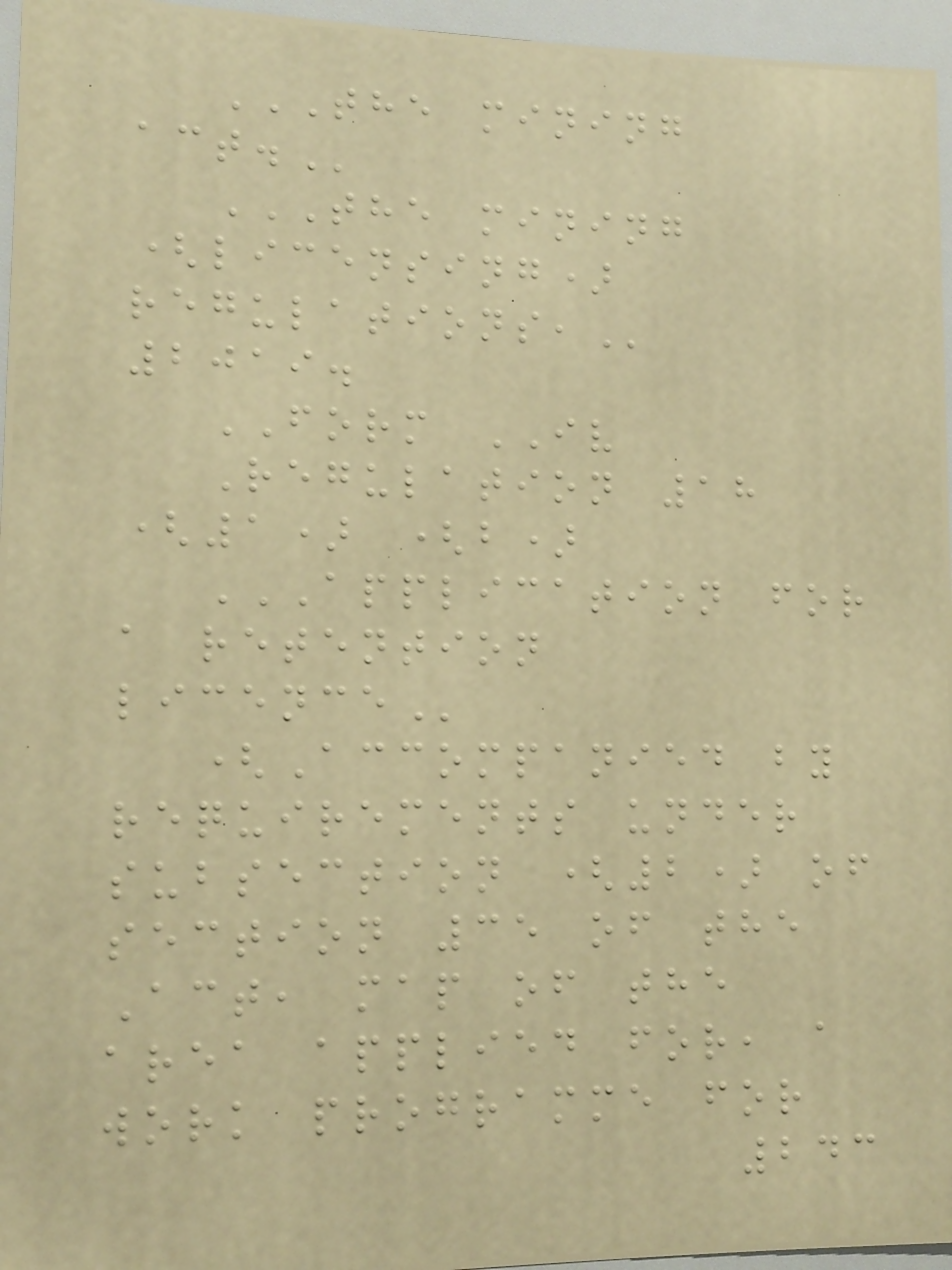THE MINING
ACT.
THE MINING
(LICENSING)
REGULATIONS,
2019.
FORM IV
Regulation 18
(1) (b)
APPLICATION FOR
A RETENTION
LICENCE
(Accompanied by
requirements under
subsection (2) of
section 35 of the
Act, map of the
area applied for, a
work programme for
243
